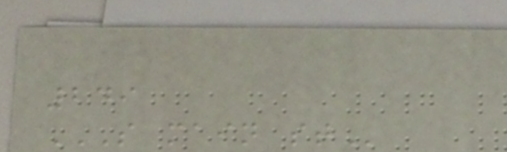249
S MAIN ST
